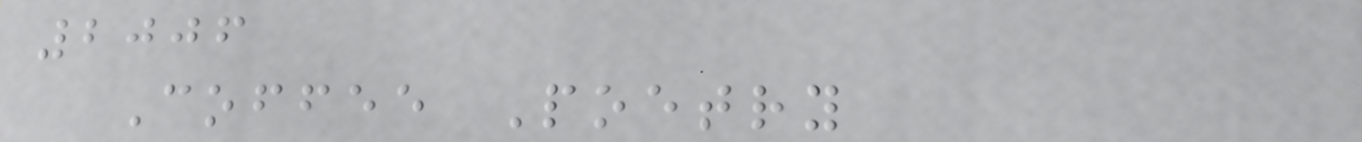2006
Coffee Poetry
